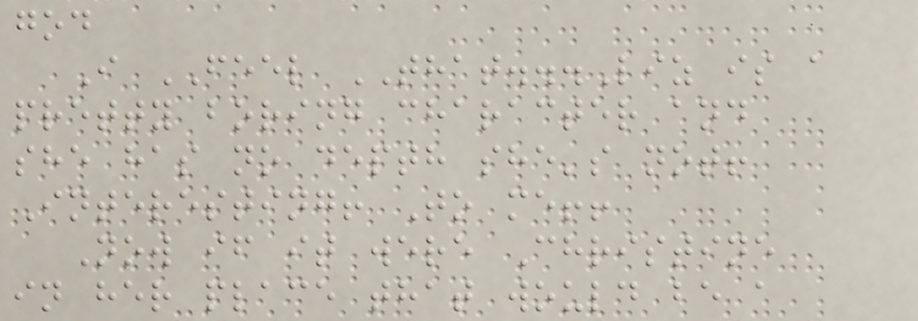god
I FEEL THAT...Liz is a
pretty boring character and
she has no depth she's not!
Interesting! To me!!
Now if it were Christine
in her place that would be a
